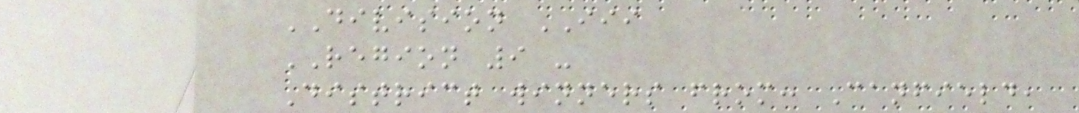DIVISION III
REGION 9 -
District winners from: Canfield,
